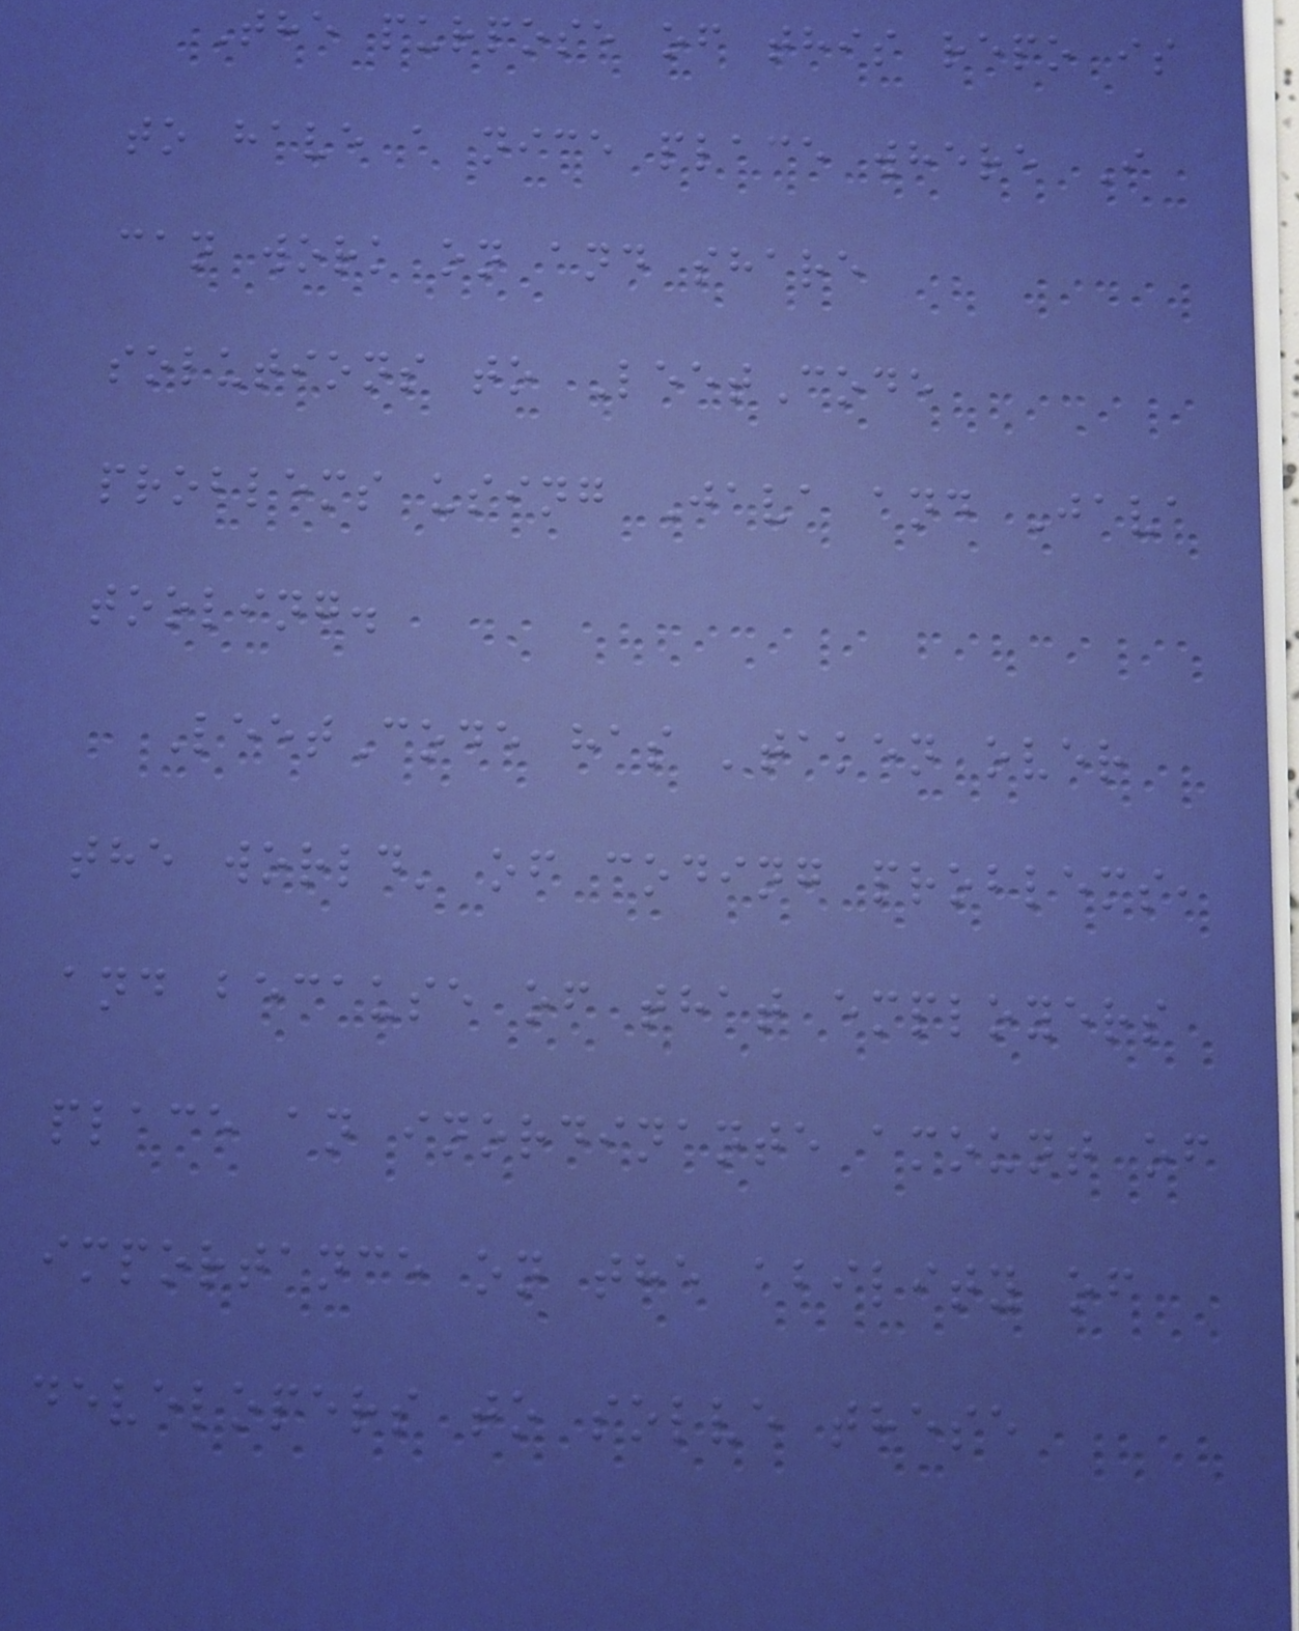The purpose of this repo is
to have a nice place where I
can work on and share
solutions to LeetCode
problems using Java and Java
tooling.
LeetCode has 'taken over
the world' of coding problems,
and because of that employers
place an inordinante amount of
importance on the ability of
developers to solve these
